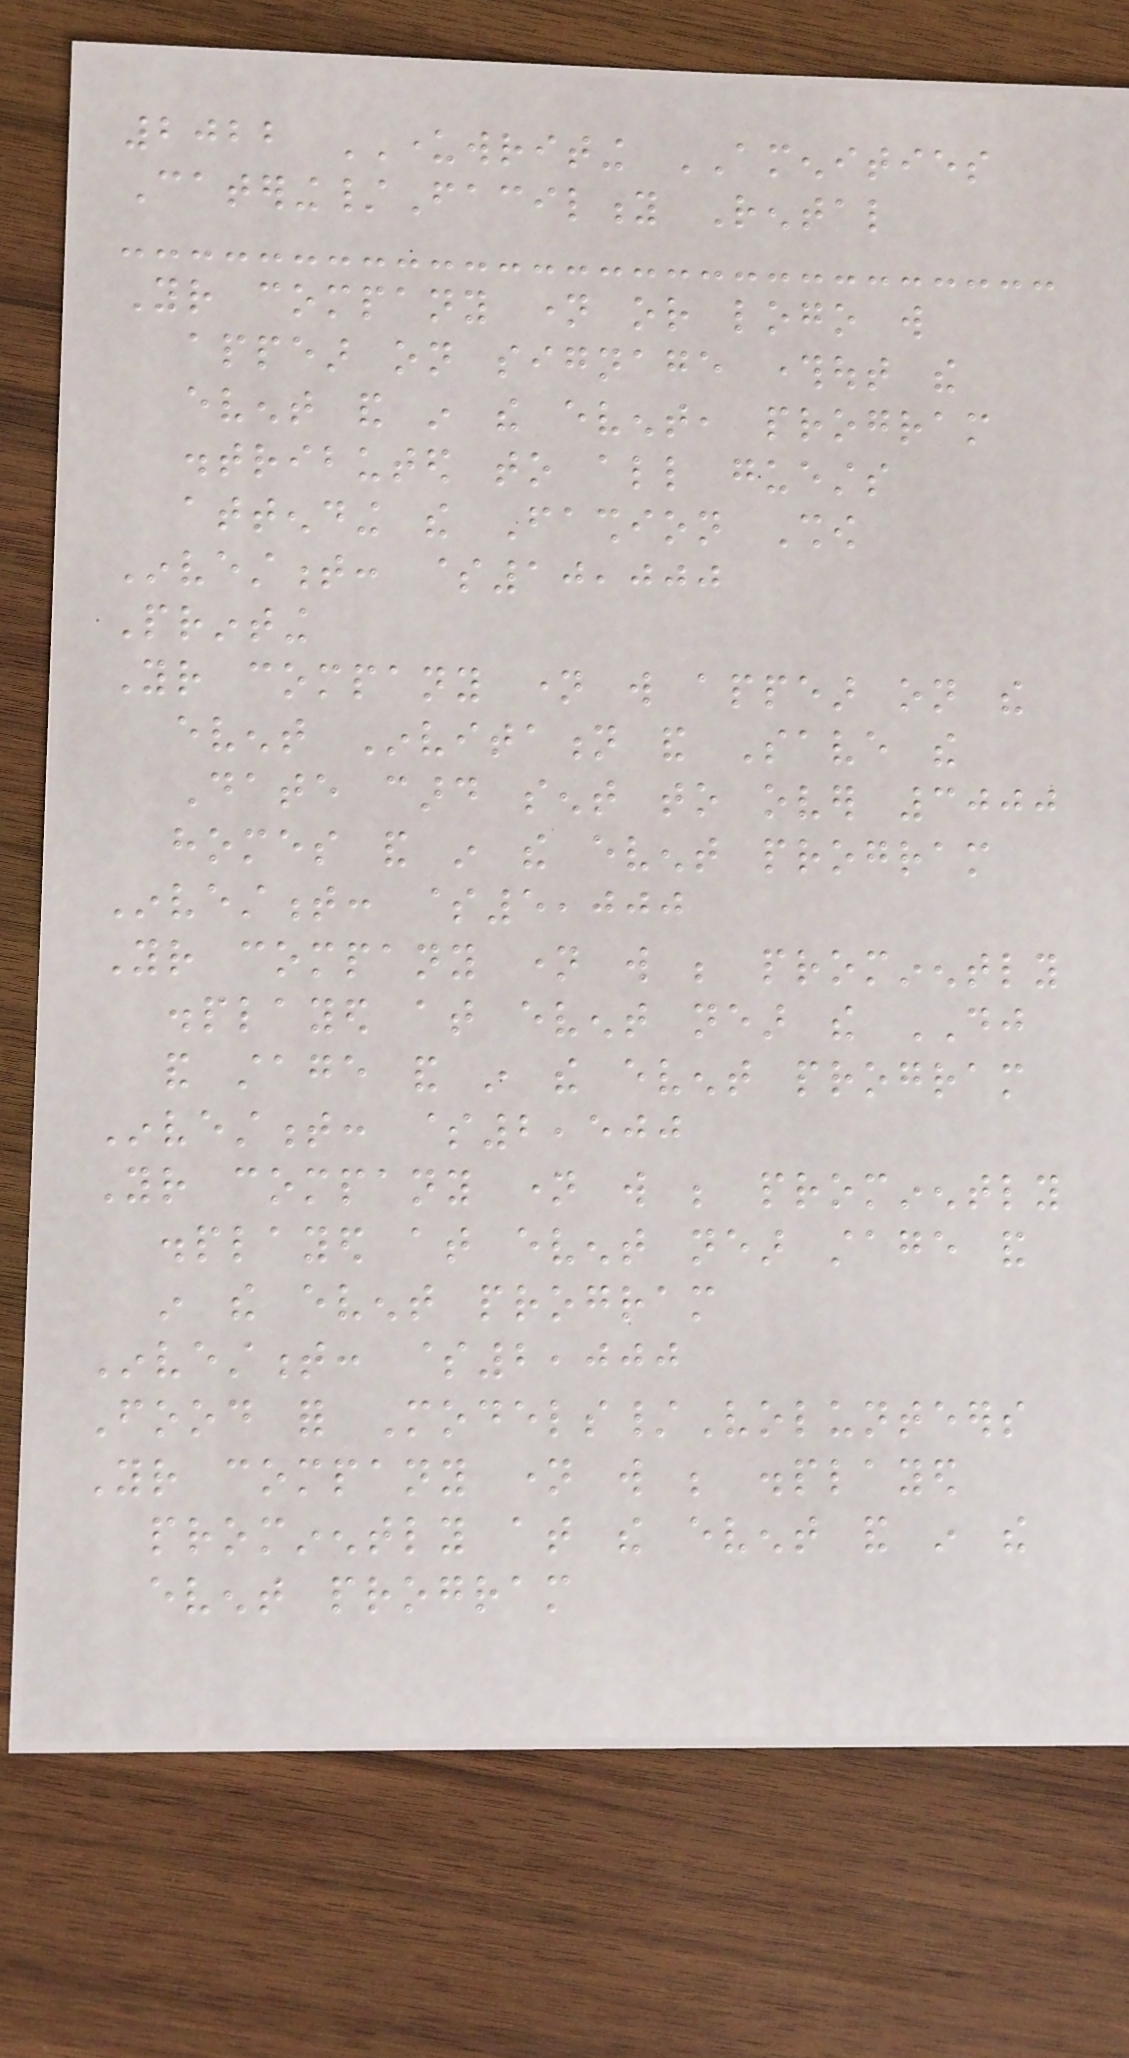2022 UNDERWRITING AMENITIES
Catering/Facility Rental
Your company name or logo will
appear on signage throughout the
event and in the event, program
distributed to all guests
attending the Fashion Show
Investment: $10,000
Printing
Your company name will appear on the
event Invitation and Save the
Date card sent to over 3000
homes and in the event program
Investment: $5,000
Your company name will be prominently
displayed at event near the DJ
and stage and in the event program
Investment: $2,500
Your company name will be prominently
displayed at event near stage and
in the event program
Investment: $2,000
Food for Models/Volunteers
Your company name will be displayed
prominently at the event and in the
event program
